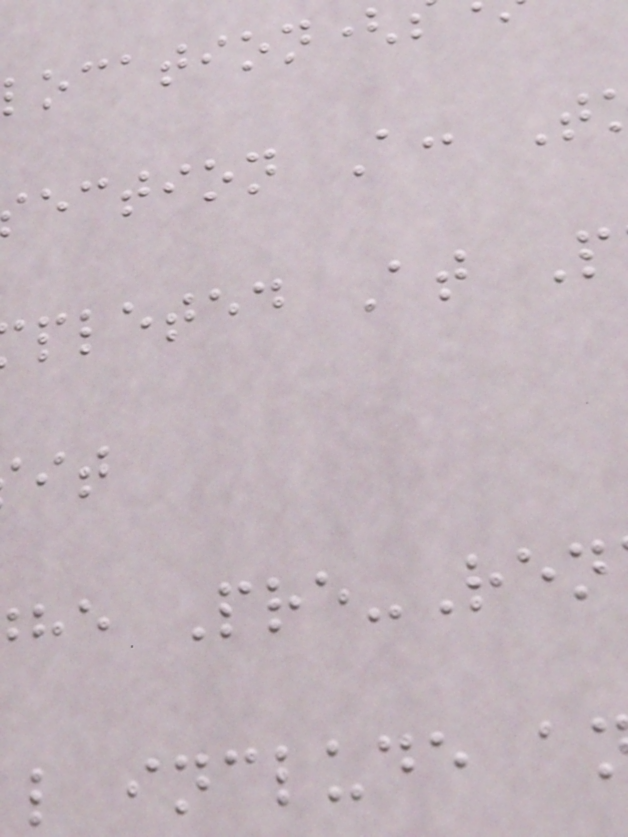ection A: T
pleted At P
he Pre-Ren
l include a
